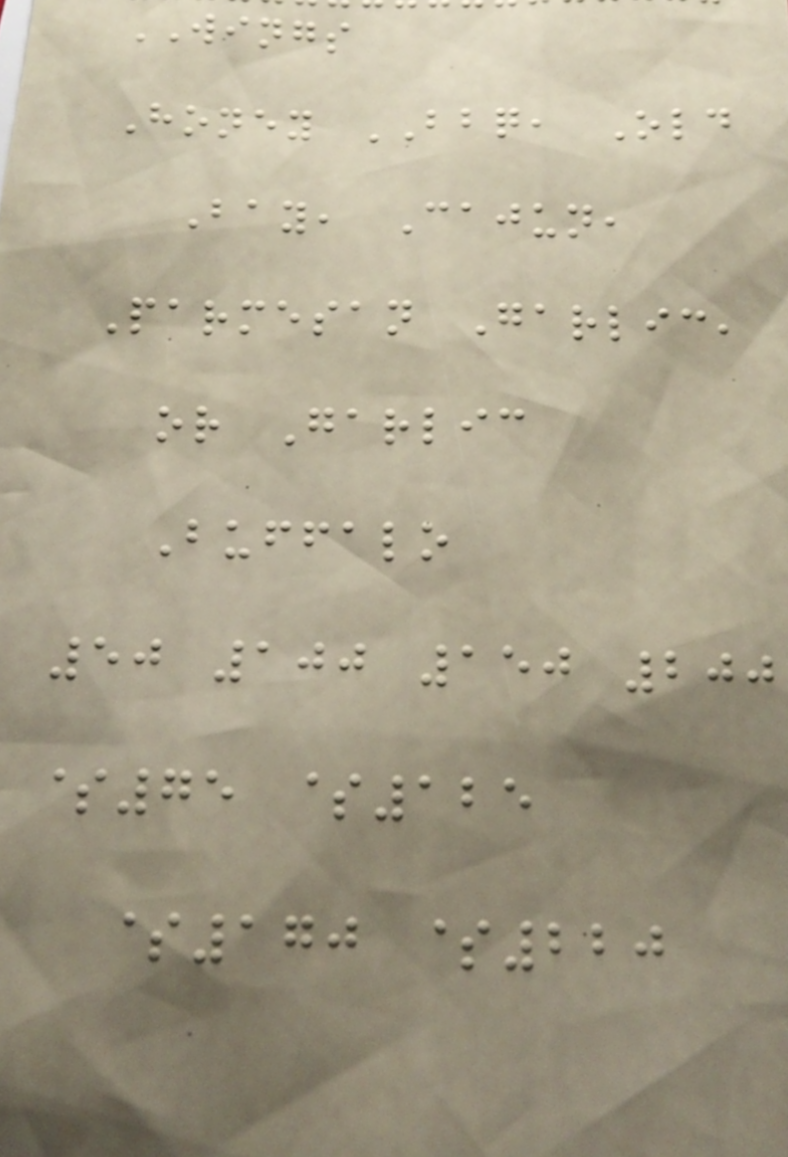WINGS
Honey BBQ, Old
Bay, Cajun,
Parmesan Garlic,
or Garlic
Buffalo
50 100 150 200
$75 $125
$170 $220
